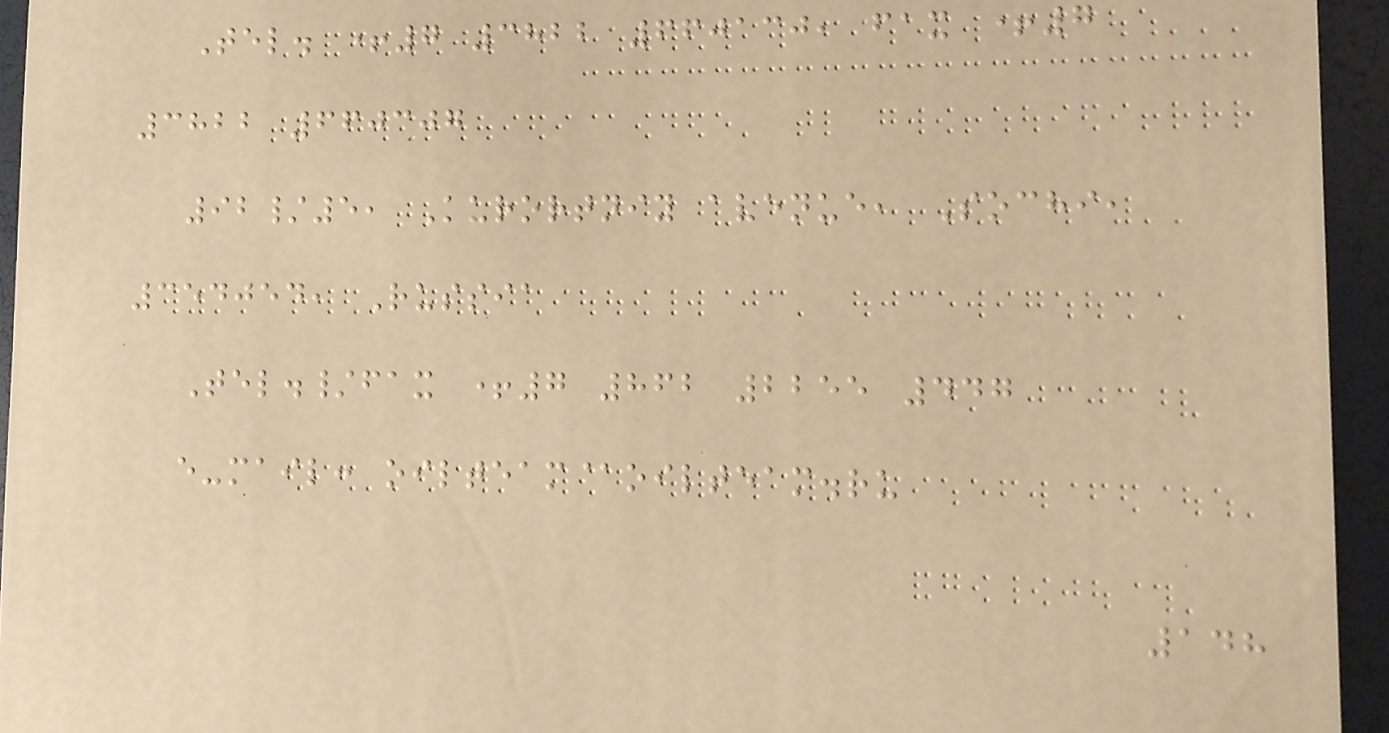Tel. +7 3822 660130, fax +7
3822 660307
92/5, Kurortniy avenue, Sochi,
354054, Russia
Tel./fax +7 862 2255 447
e-mail: oilteam@oilteam.ru
148
